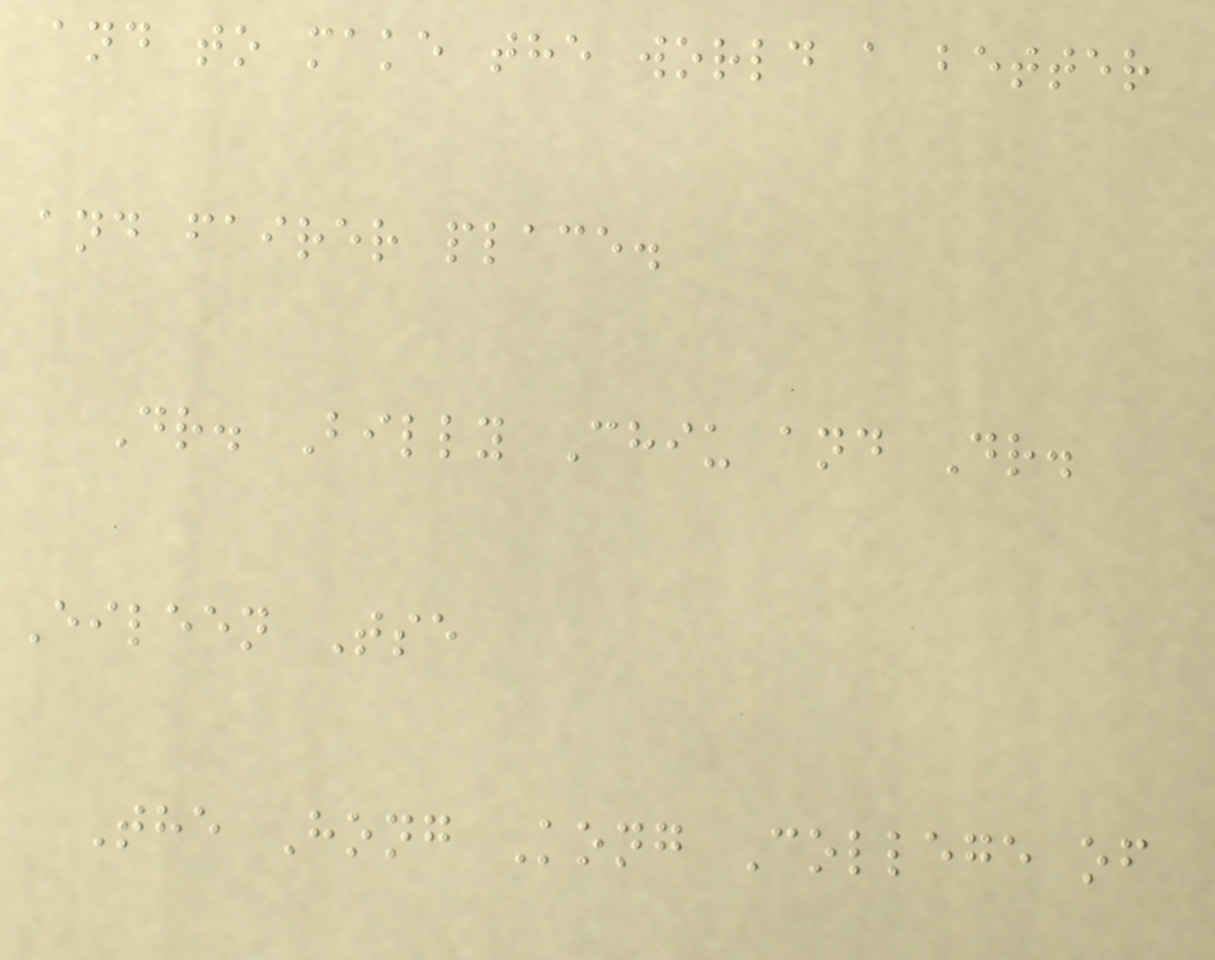and to make the world a better
and fairer place.
Dr. Billy Chiu and Dr.
Eileen Tse
The Hong Kong College of
